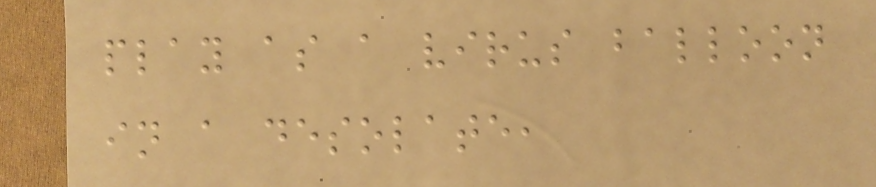play as a virus balloon
in a desolate,
